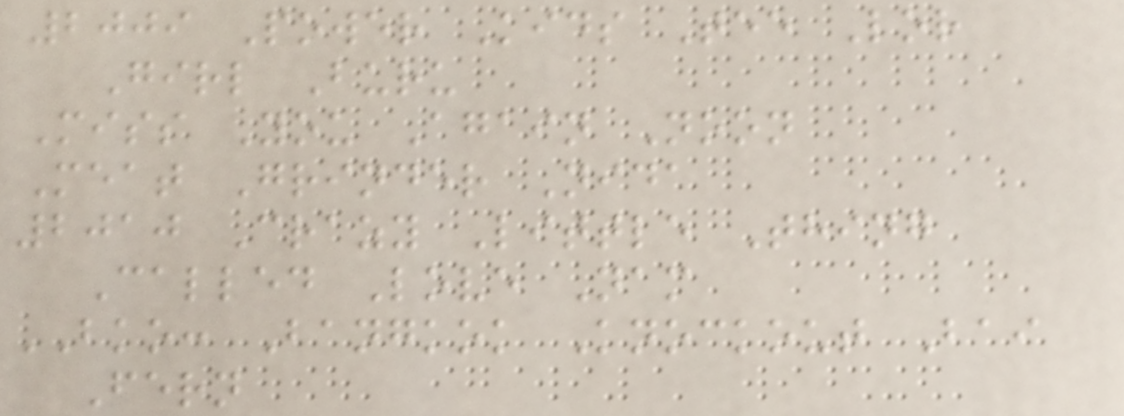2009 Power Kids Tee Lor
Girl Buru
Miss You Again Noon
Meat Grinder Nida
2010 Crazy Little Thing
Called Love Nam
BKO: Bangkok Knockout Bai
Fern
